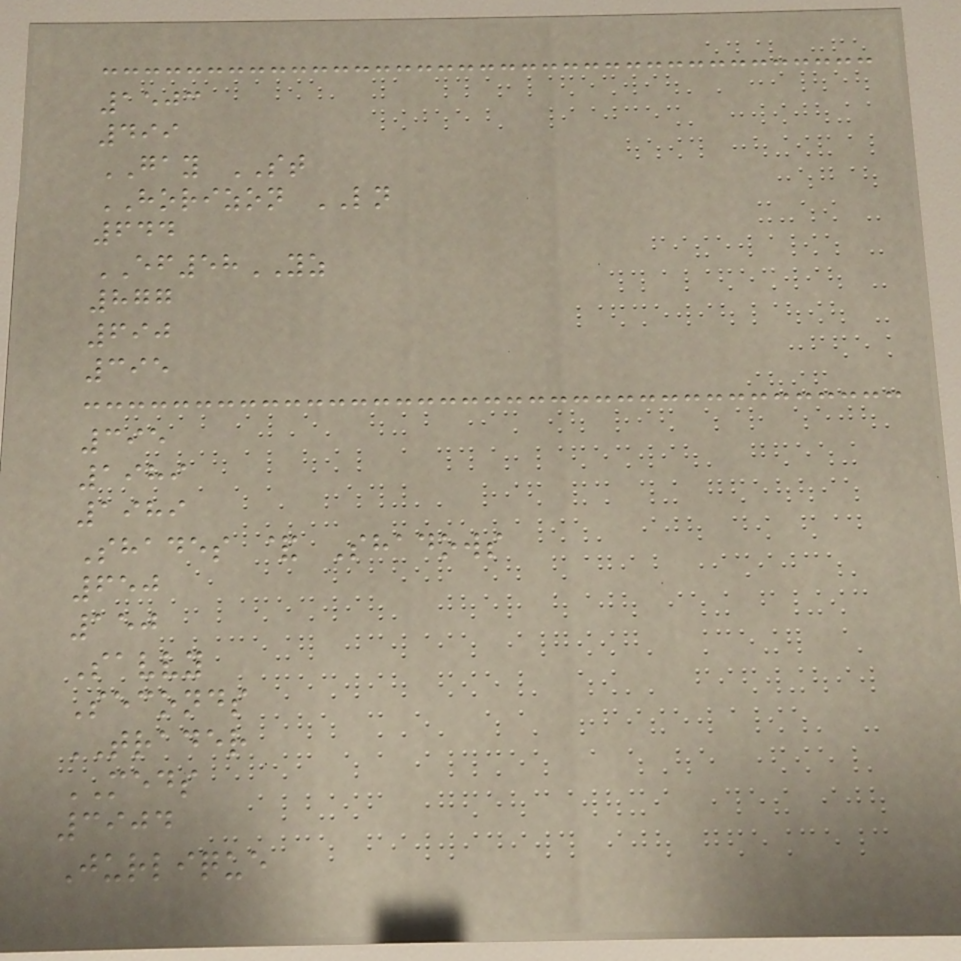1503
499
GAY ST
HORIZON LN
644
EF58YZ
877
690
395
395
1989
1989
Shades & Shadows
650
150
Savvy
Seconds
TRADER
MEDS
3904
Jurlique
